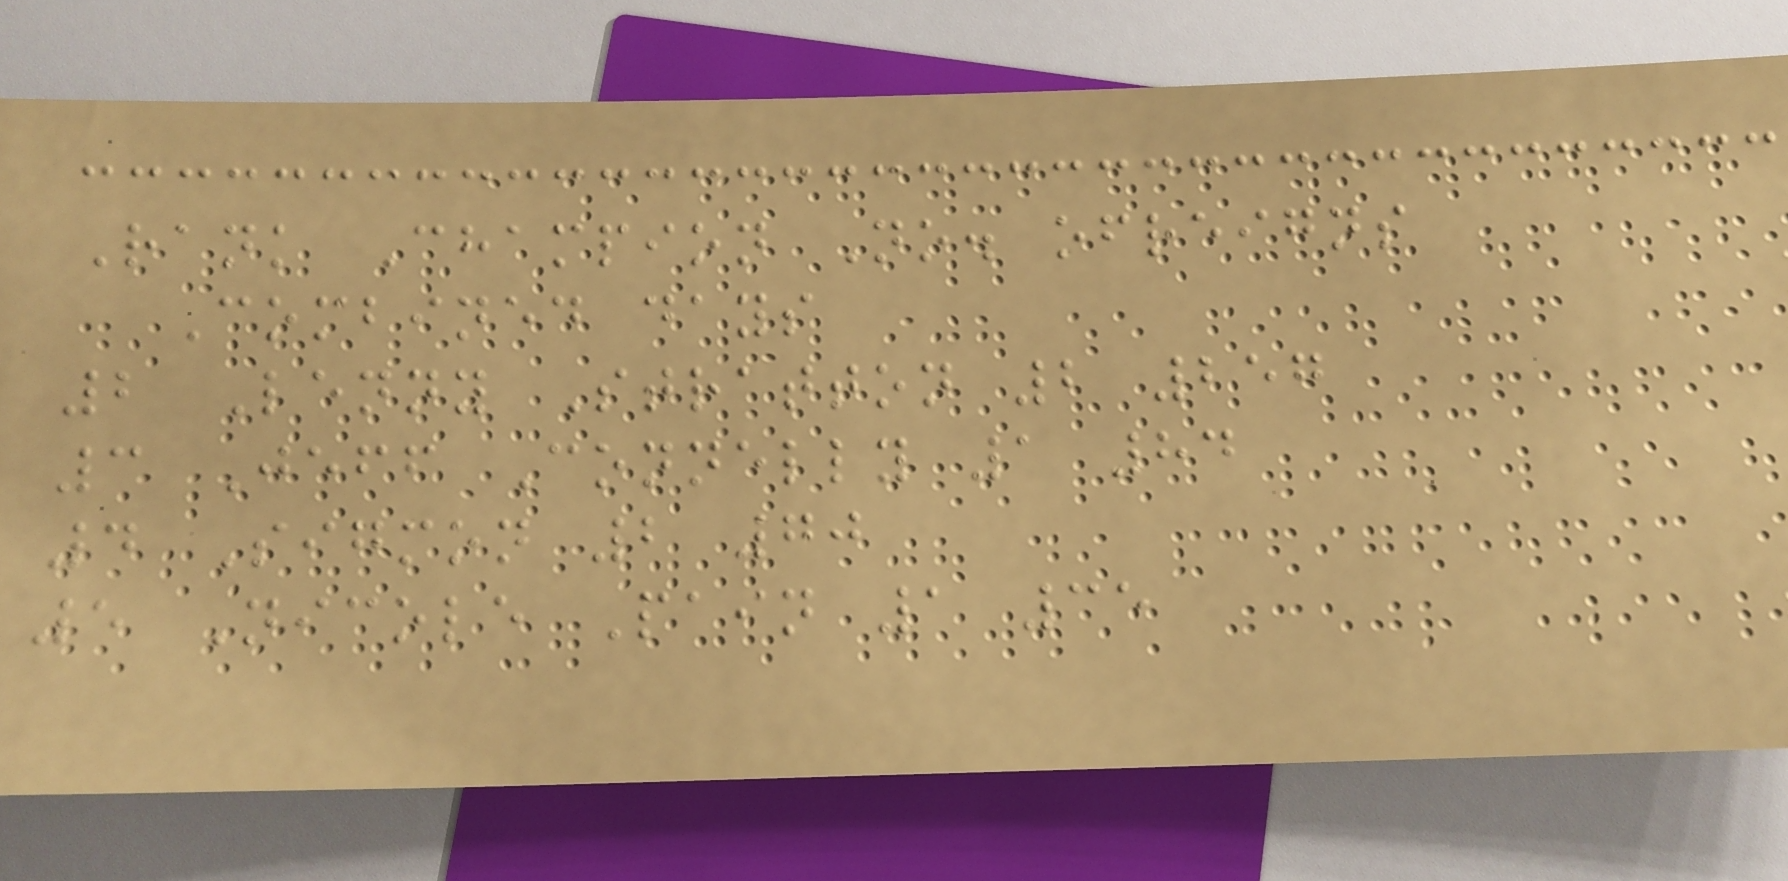Rank Champion No. ofreigns
Combined days
2 Lenny Stratton 2 257
3 Jeff Connelly 1 84
4 Sigmon 2 70
5 Nicole Pain 1 35
